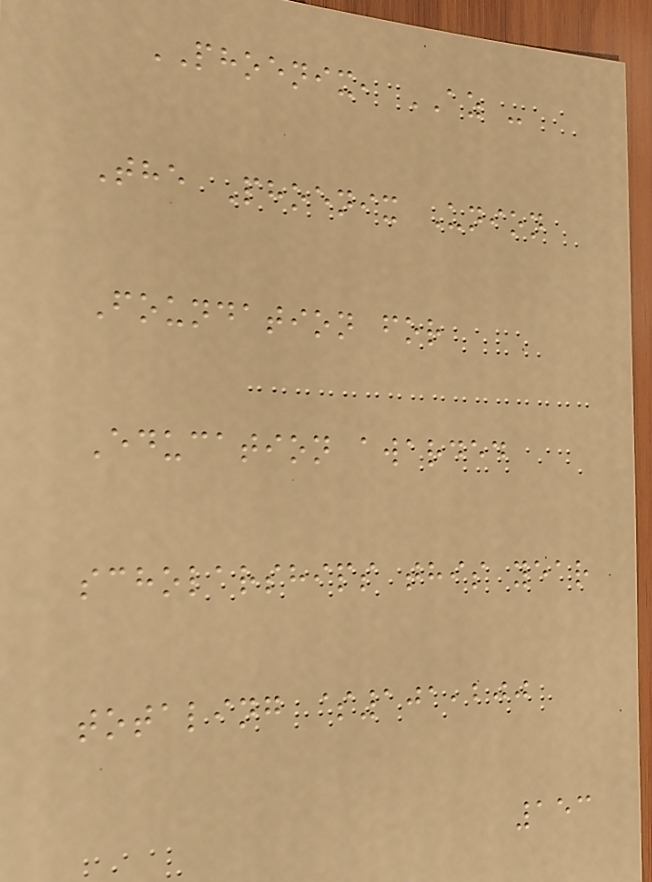PHOENIX, AZ -
The Phoenix Union
Foundation for
Education awarded
scholarships this year
totaling $101,200
153
